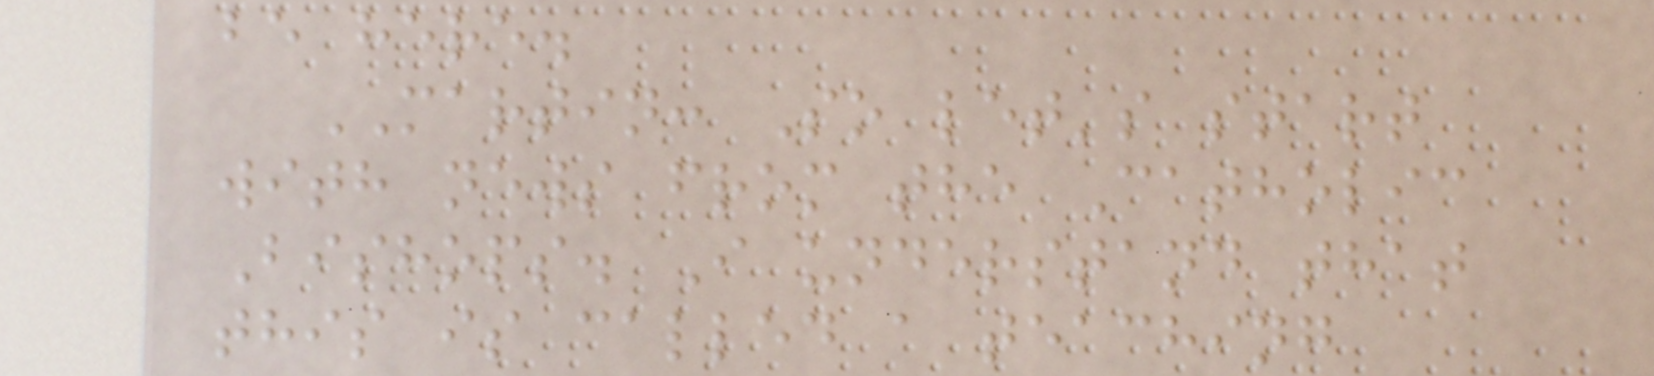be here.
MARTIN: So let's start
with news from the Catholic
Bishops. I understand that
this is called a teaching
